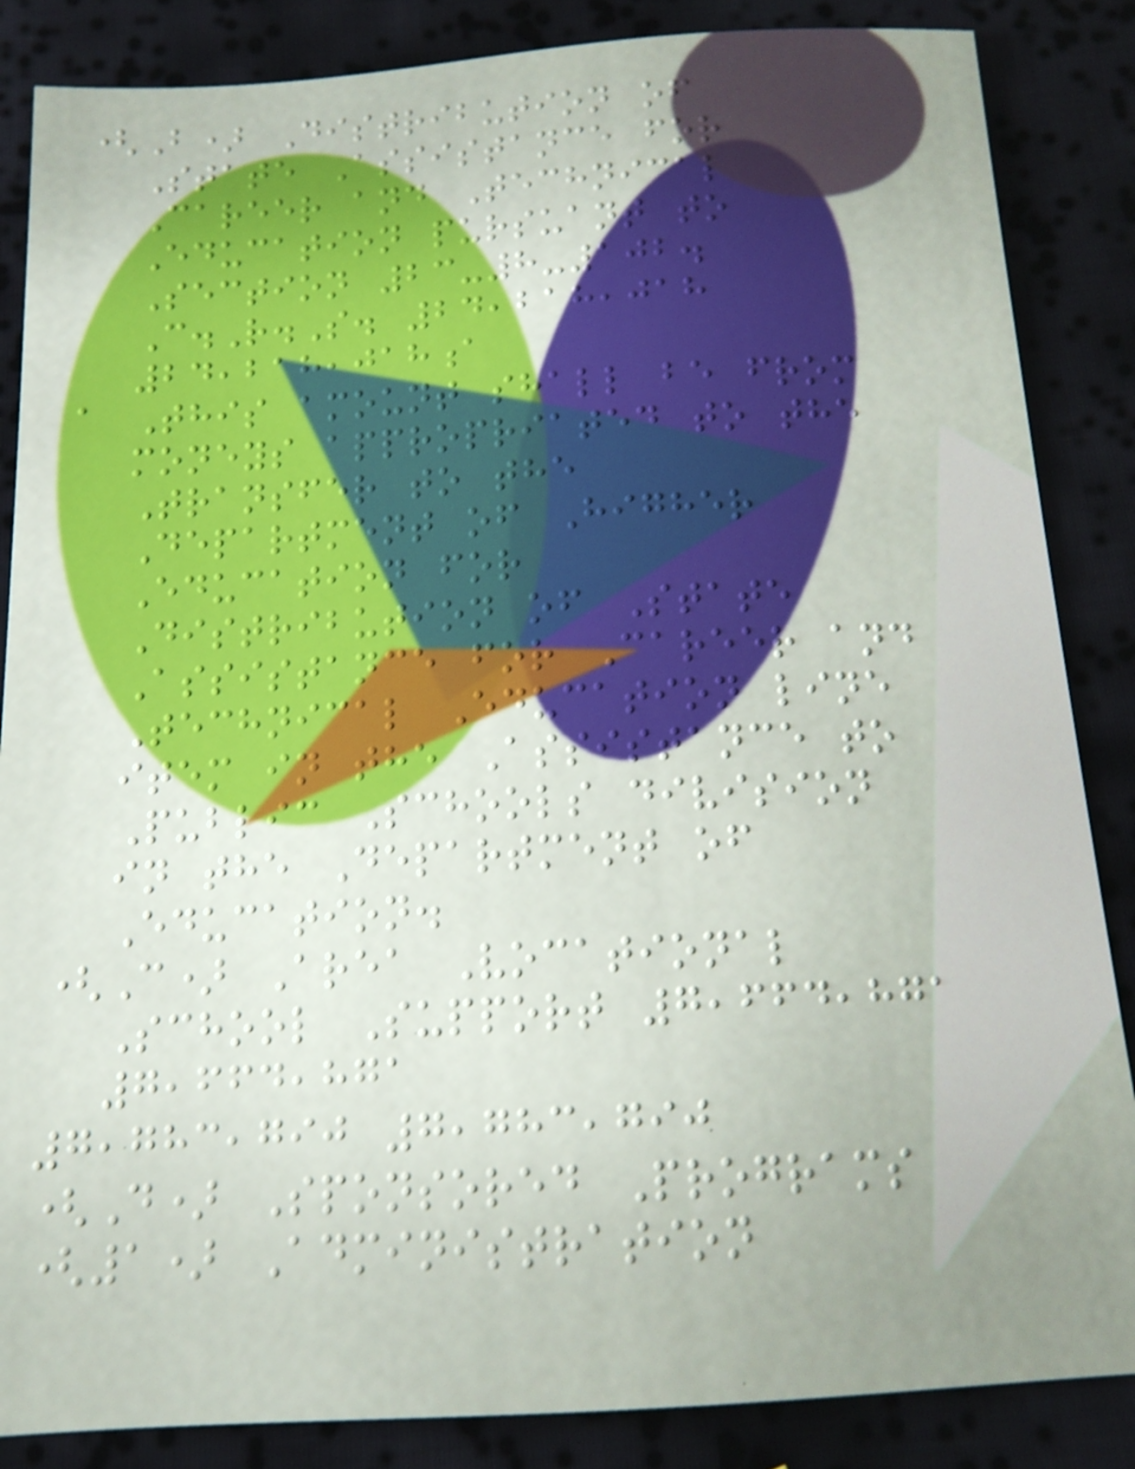(B) Distribution of
State Assistance for
Career and Technical
Education pursuant to
Section 23-8-102.
C.R.S. 24,218,018
24,218,018a
a This amount shall be from
moneys appropriated to the
Transfer to the
Department of Higher
Education for
Distribution of State
Assistance for Career and
Technical Education line
item in the Assistance to
Public Schools division
in the Department of
Education.
(C) Area Vocational
School Support 7,664,871
7,664,871
7,783,790 7,783,790
(D) Sponsored Programs
(1) Administration
